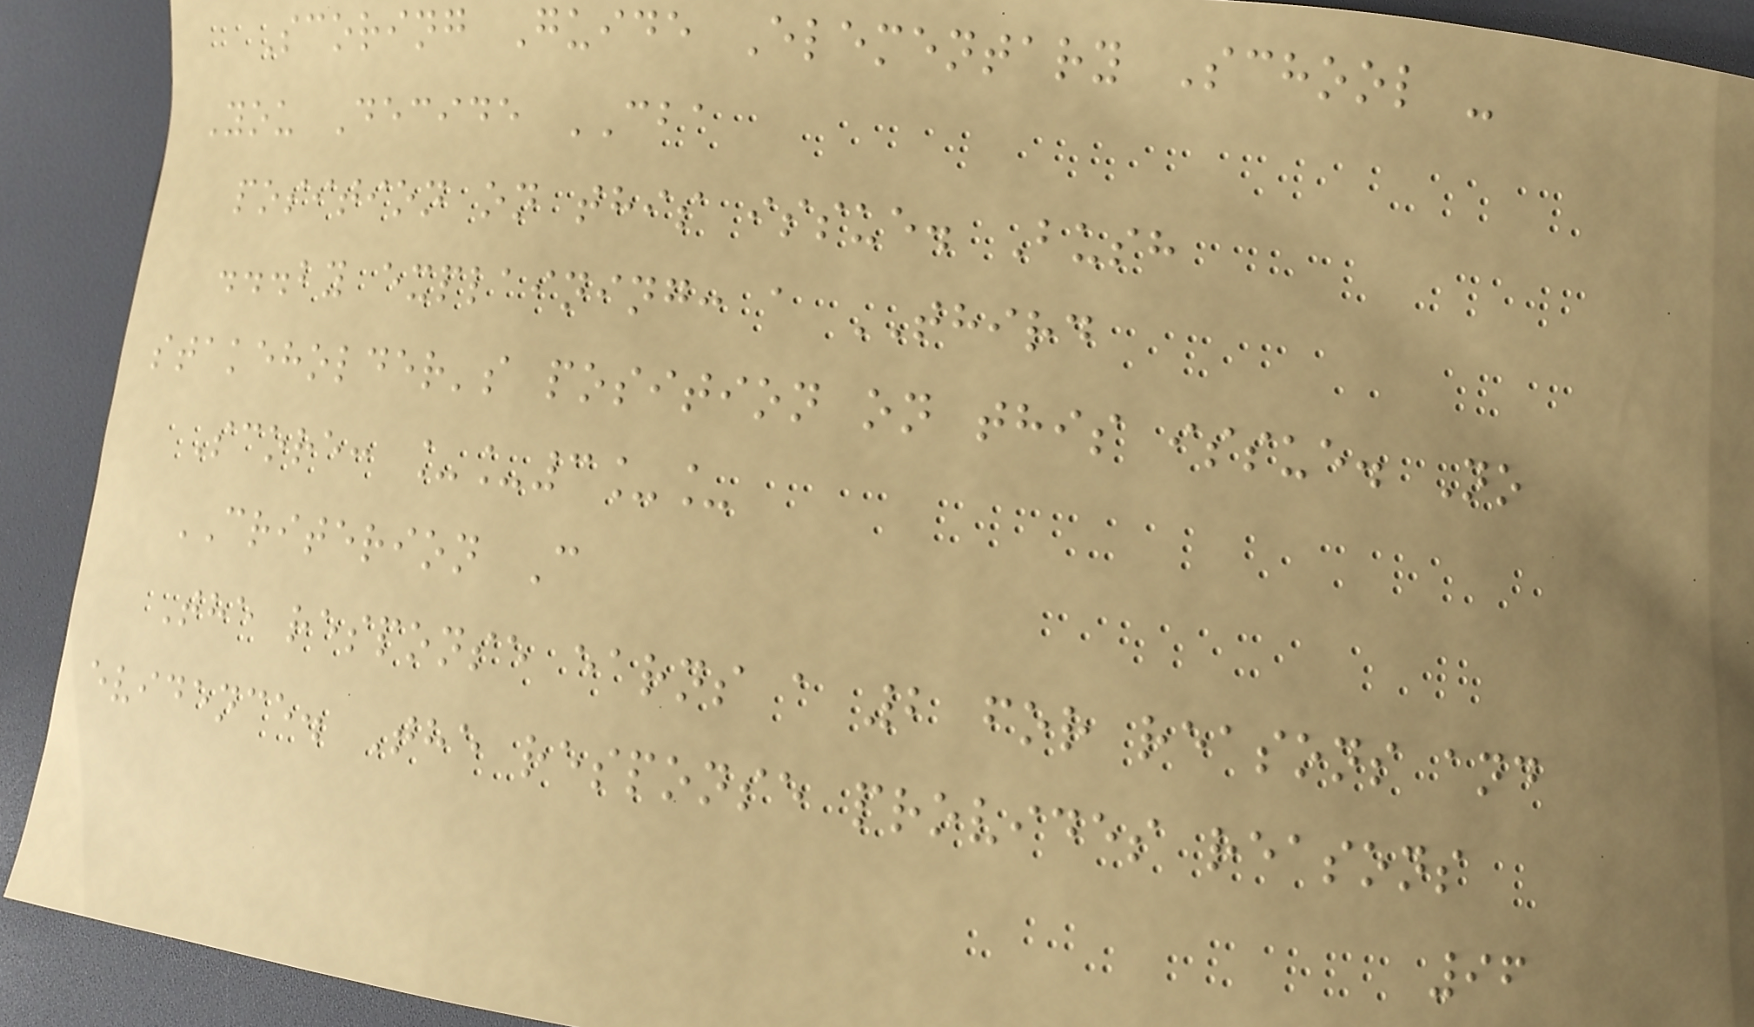Scoring Guide Elementary School -
You Decide CBA
position on this issue. Bush
...by explaining: a THIRD
stakeholder's position on this issue. No
Score: __3__
CRITERION C
The response earns a 2 for reasons and
evidence. The response provides reasons
96
